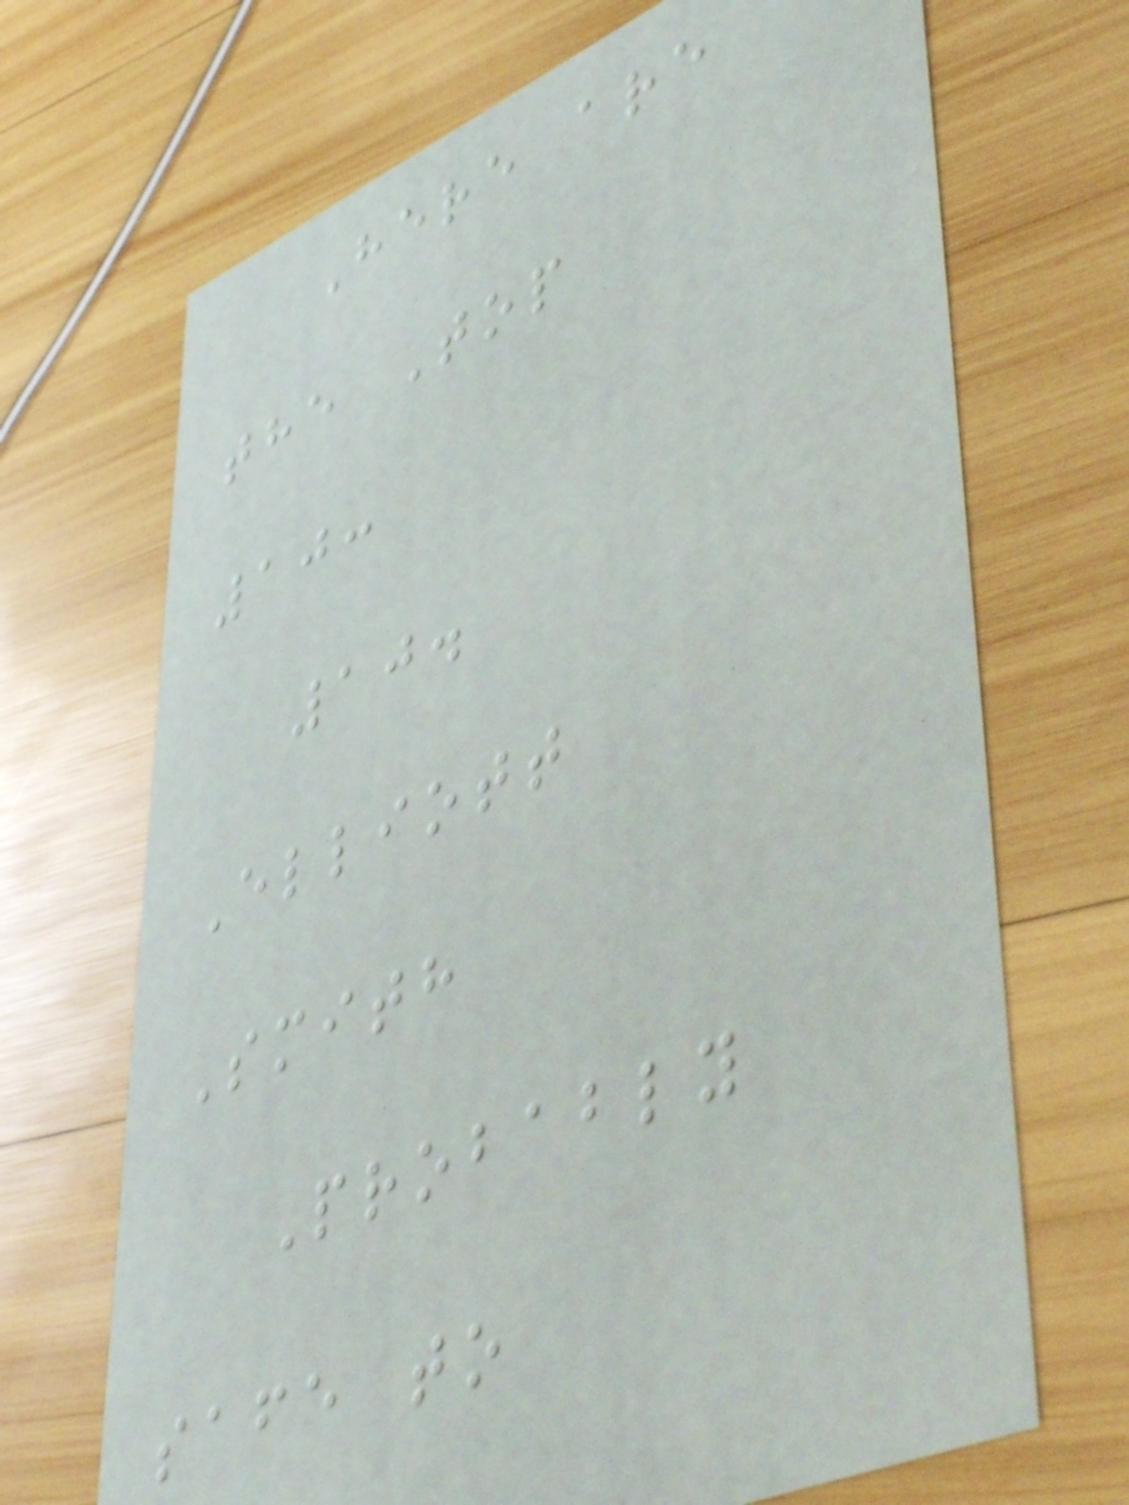Here are
the Top
10:
10.
Elliott
Smith
Probably
safe to
